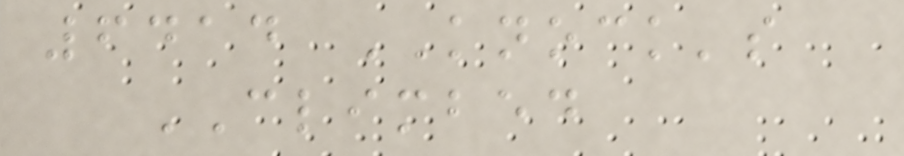6414 KNOCK's
CLIMBED
